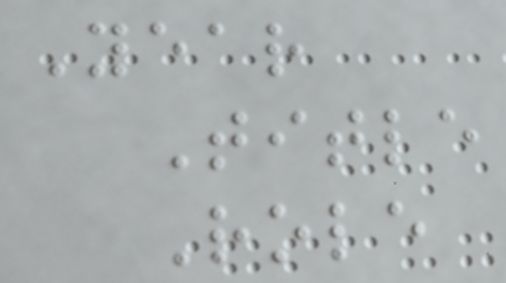Year
Title
Role
